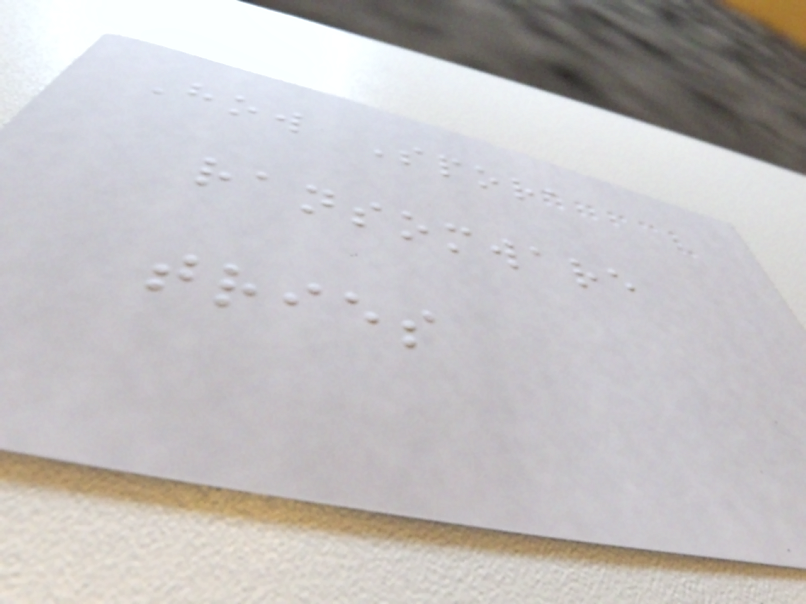How Spora
ransomware
tries
